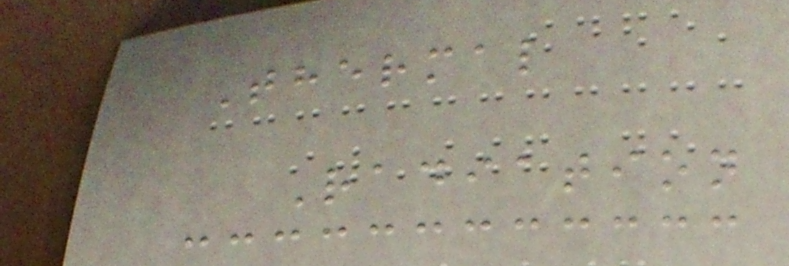Thermal
Radiation
